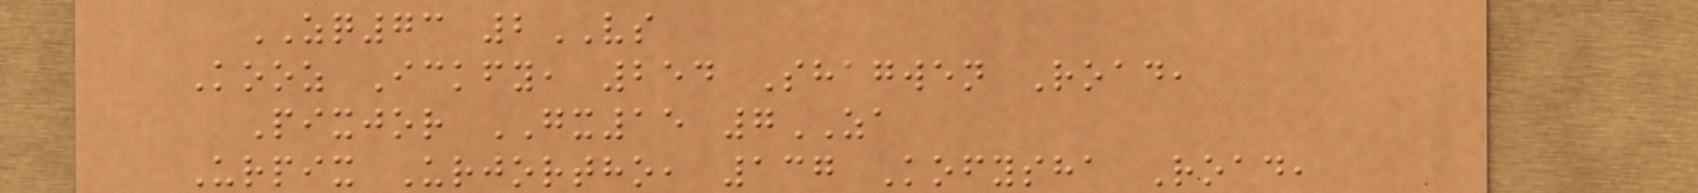ZQ73 2VS
Kooz Ickfy, 254 Shagwen Road,
Pixjor GX15 7ZA
Urpix Urjortho, 137 Kofysha Road,
